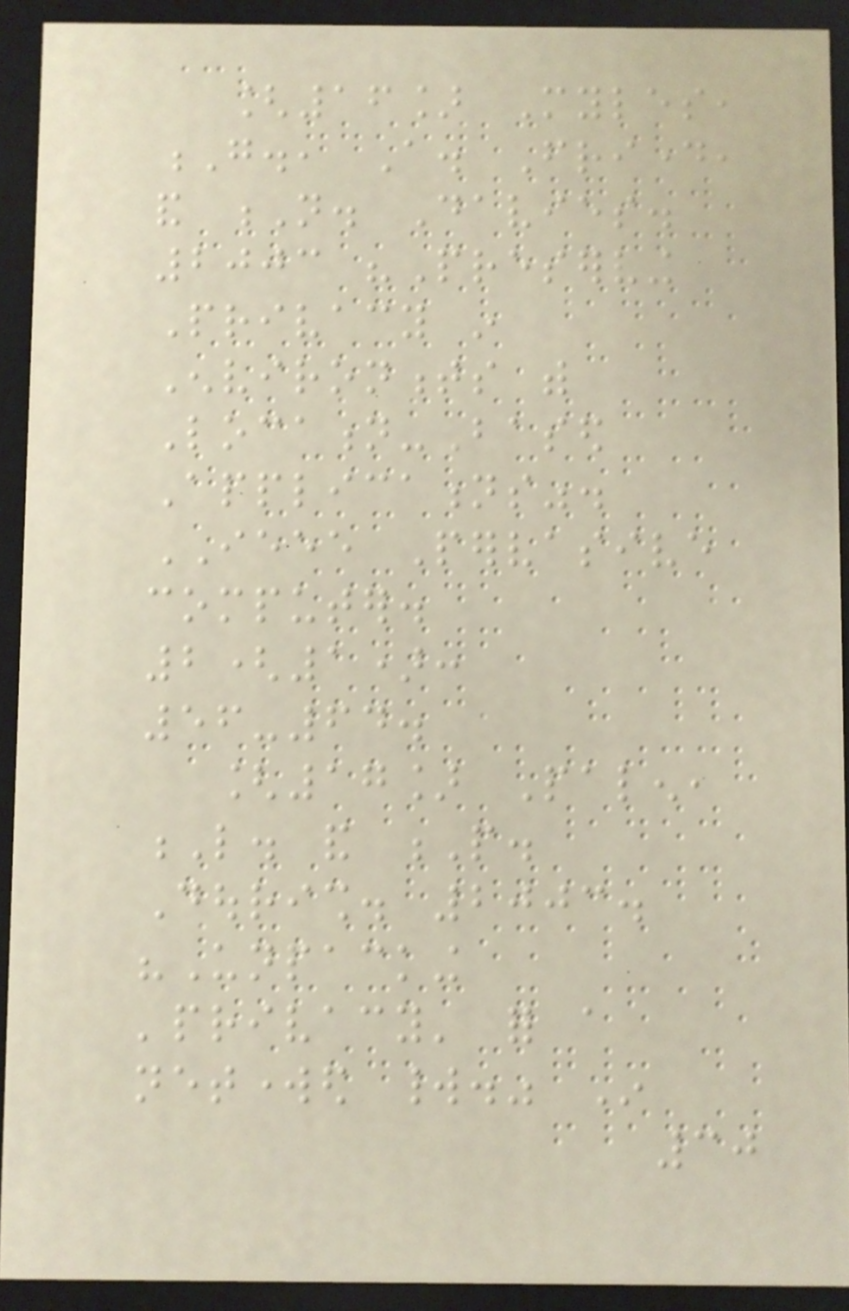[16] Myles,
G., A. Friday,
and N. Davies.
2003 "Preserving
Privacy in
Environments with
Location-Based
Applications".
IEEE Pervasive
computer.
2(1):
56-64.
[17] Palen,
L. and P.
Dourish. 2003.
"Unpacking
'privacy' for a
networked world." In
30
